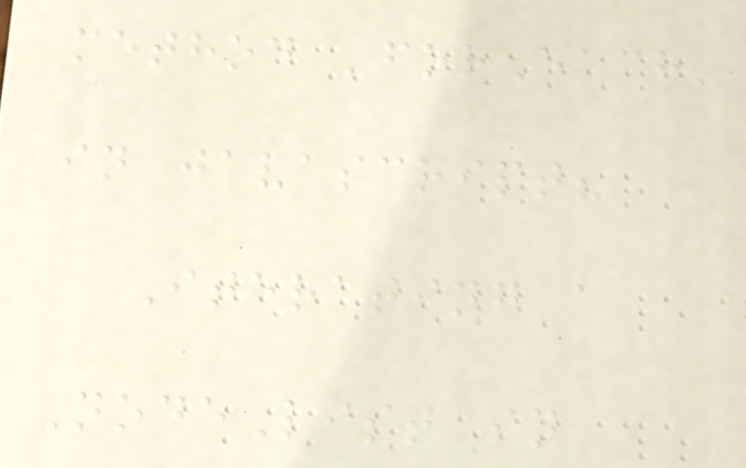method 'forEach'
in javascript?
Iterating a
NodeList in
